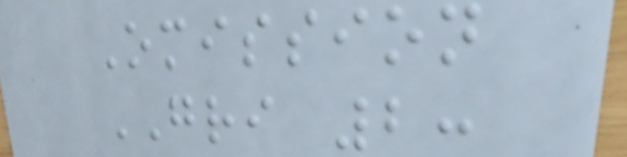Omission
GRI 2:
